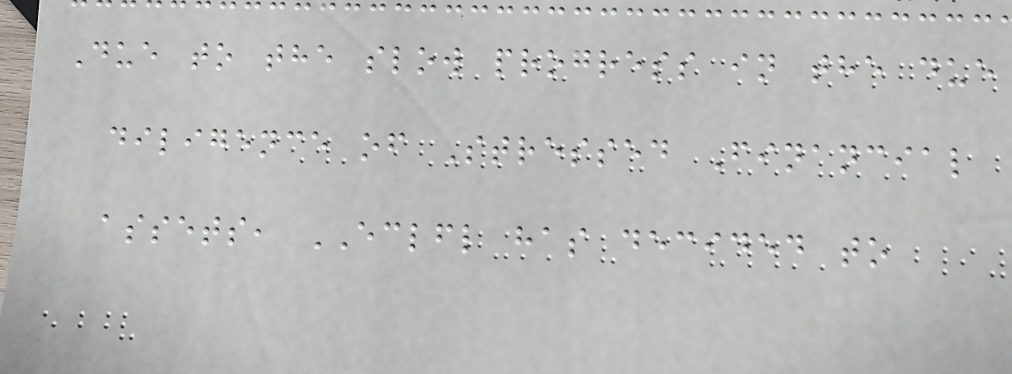Due to the slow progress in the due
diligence of Stressed Financial
assets, ECLFL has decided to
